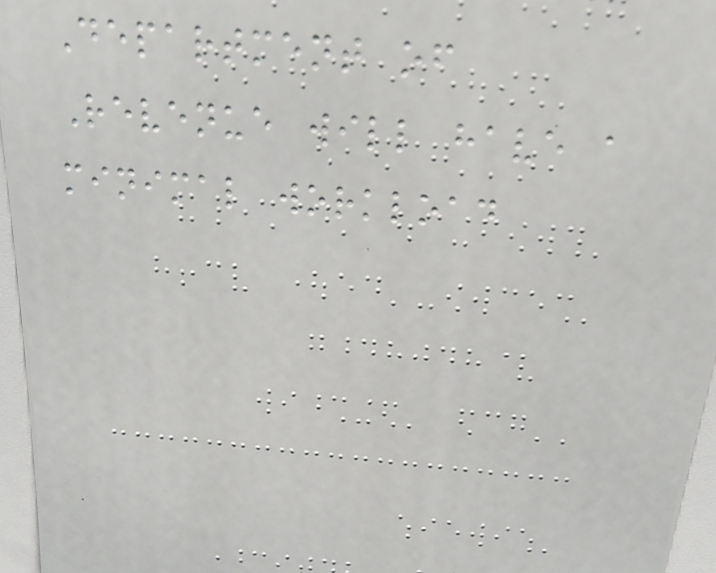Department of
Revenue will have a
minimal workload
